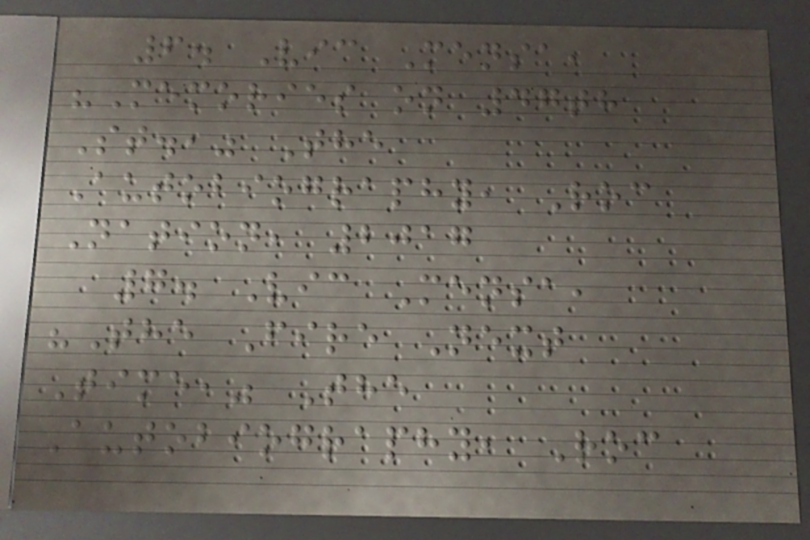6. Vic Mensa,
"Memories on 47th
St.," The
Autobiography, Roc
Nation, 2017
7. Vic Mensa,
"The Fire Next
Time," The
Autobiography, Roc
